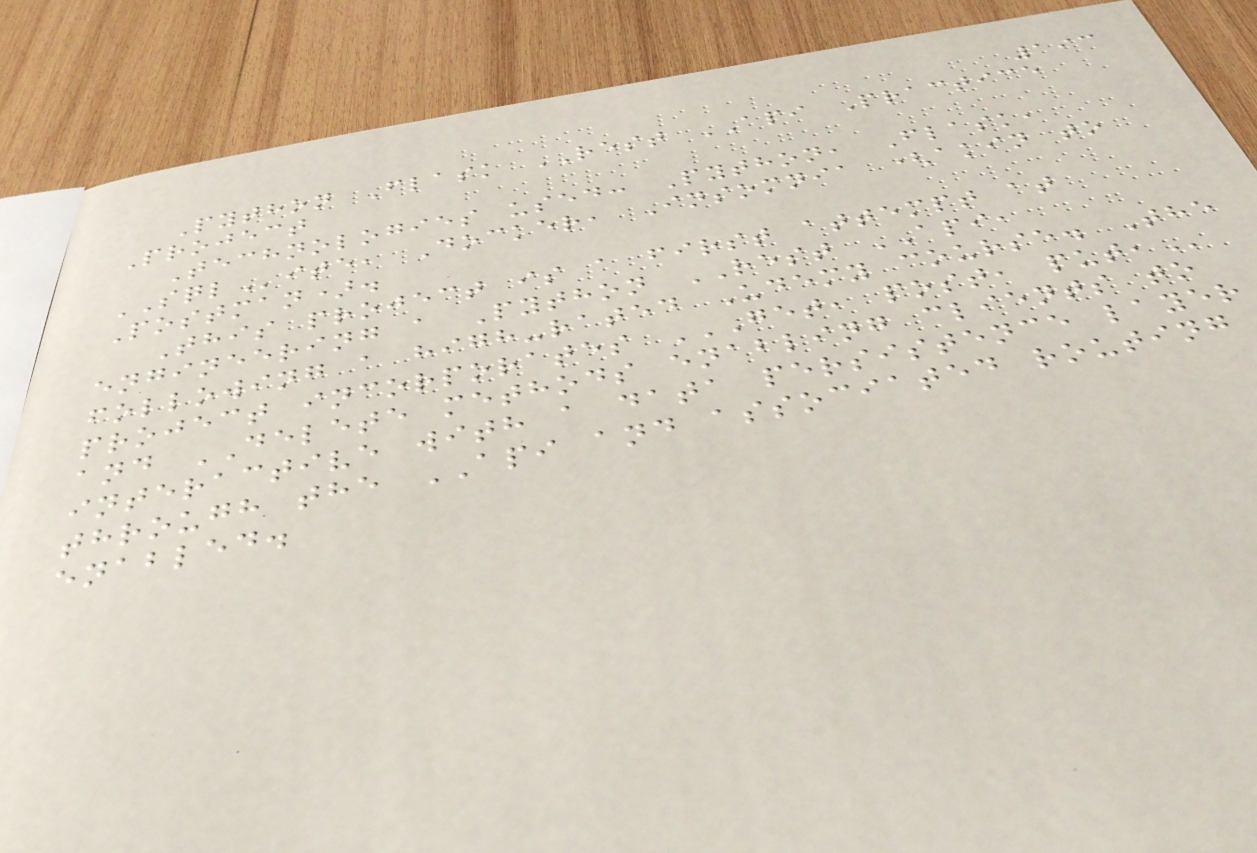193
Python Flask REST API Practice
Project
Technologies used: Python, Flask,
SQLite, Docker, Insomnia (akin to
Postman).
This project is a first attempt at
engineering a Python REST API,
following a high-rated Udemy course. The
project incorporates GET, POST, PUT,
and DELETE methods enabling clients to
interactive with a data persistence layer
through the API and associated routing
enabled.
